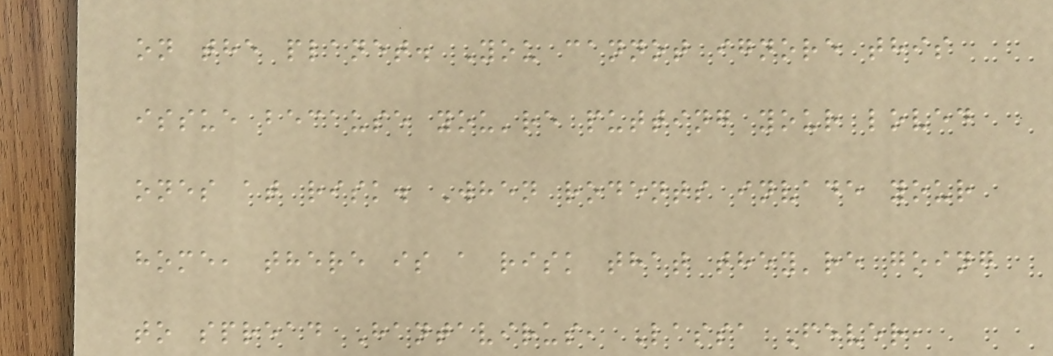on the planet. You cannot ignore this
issue because you're putting your loved
ones at risk. When rodents invade your
home, there is a risk that they're going
to spread Hantavirus, Lassa Fever,
